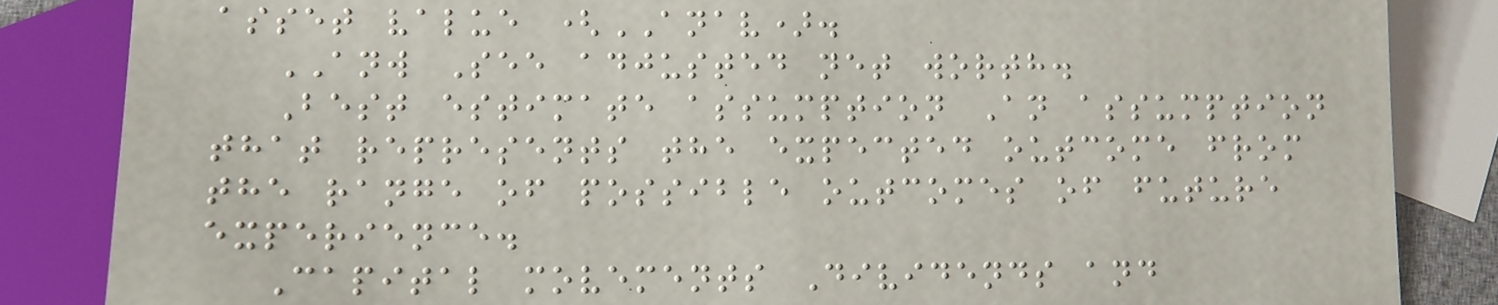asset value (ANAV).
ANW See adjusted net worth.
Best estimate assumption An assumption
that represents the expected outcome from
the range of possible outcomes of future
experience.
Capital movements Dividends and
